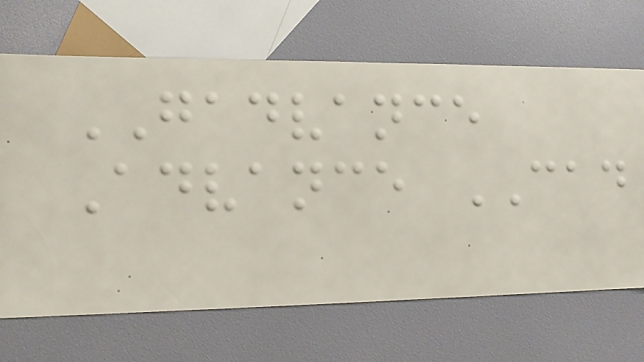GADVANCE
Advance CAD
